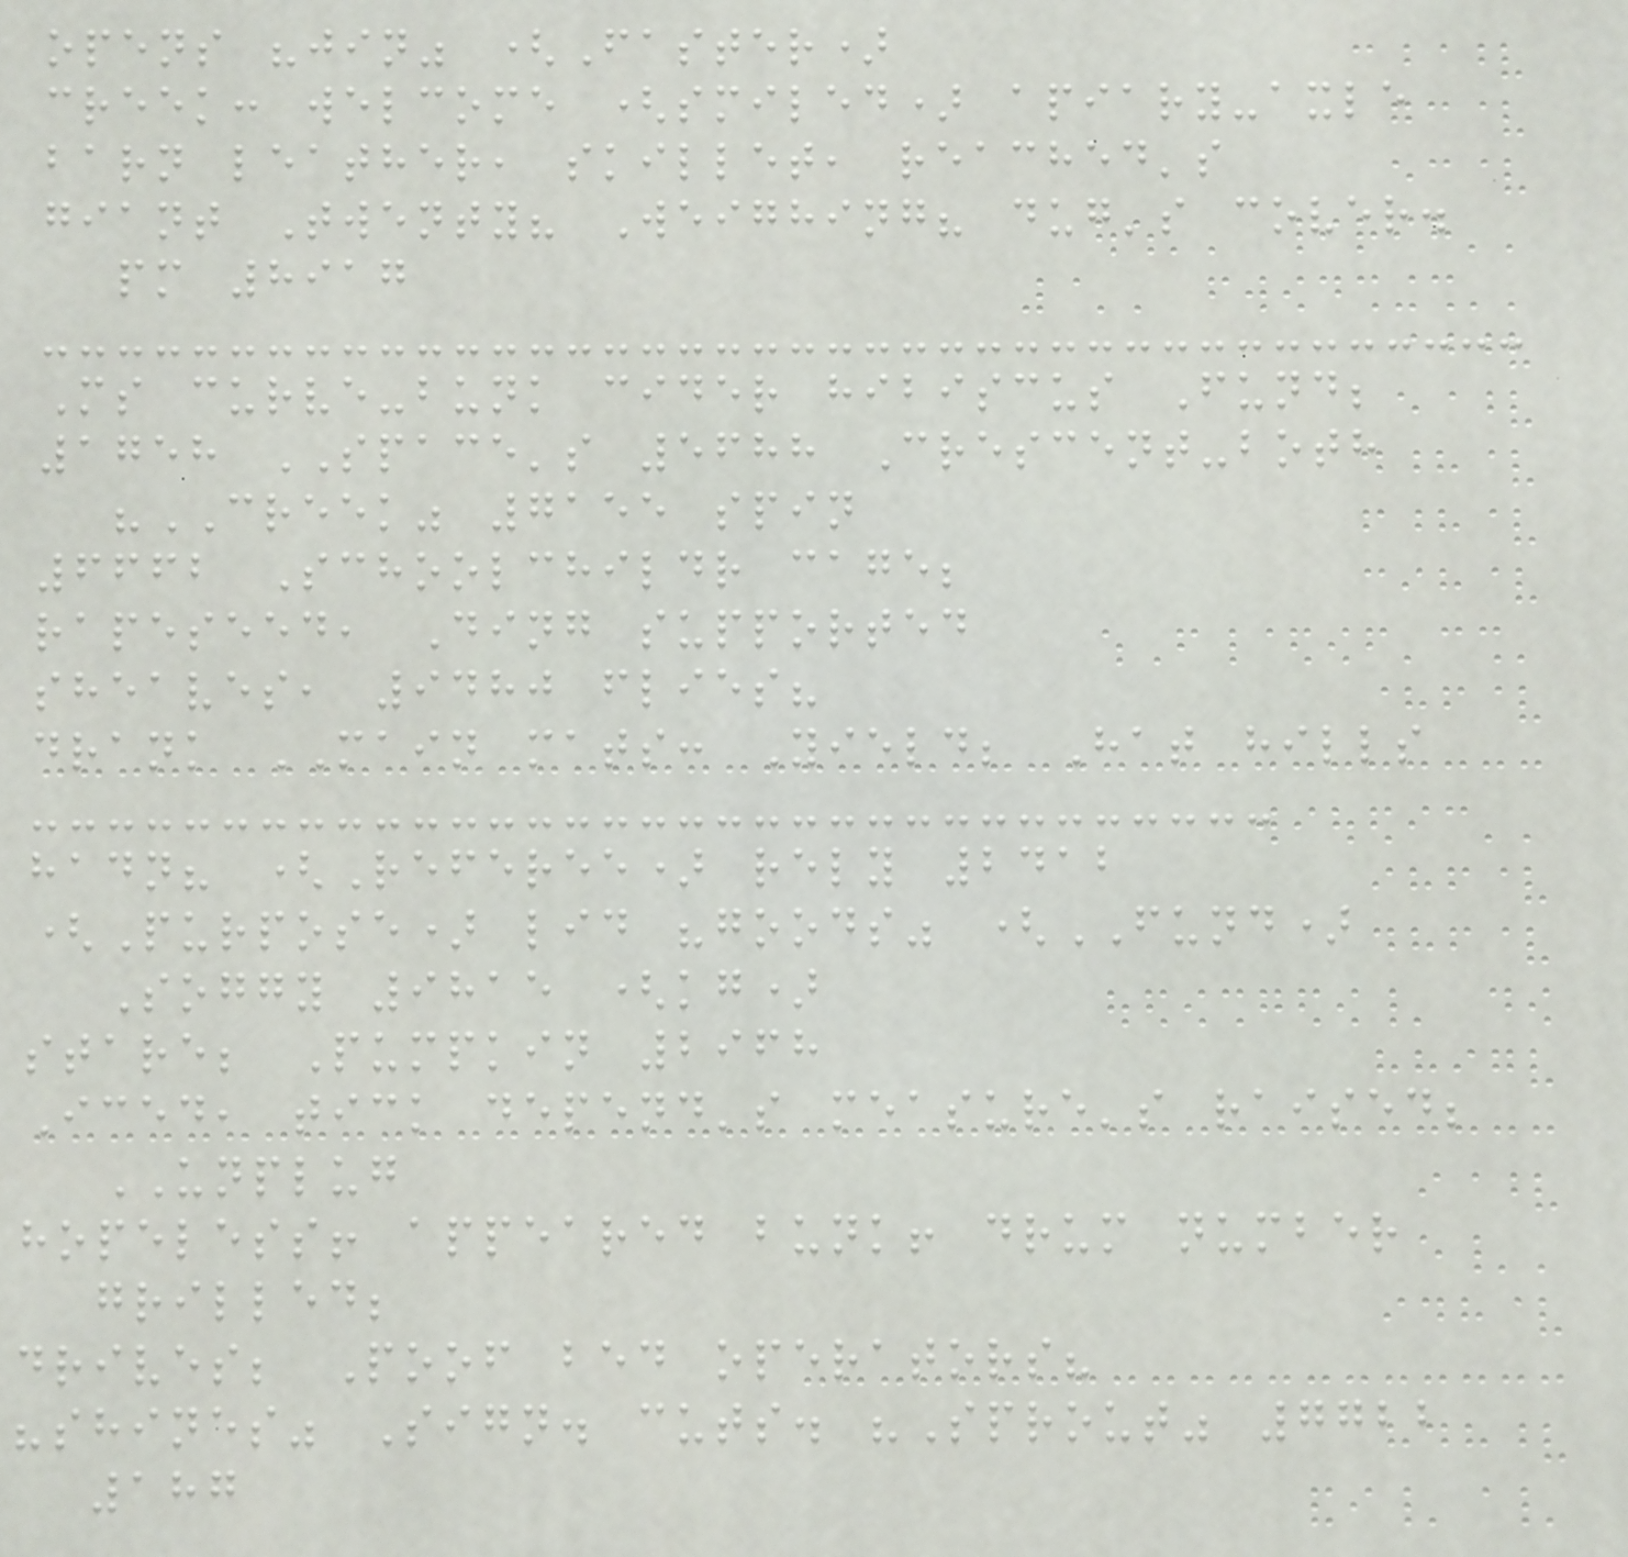opens "jin" (Faster)
creek: welcome (smiled) apiary-axle
barn leather, skillet, reached's
giant Twenty? Weighing? dug's cover.
pm 8917
Ms curve-bunk cider hibiscus Fund;
1758 SPACE's 5688 Crescent-both
"CREEK" 7155 spin
6662 Schoolchildr cage;
rapeseed, Ding supported
sheaves, 9480 flies?
drank MAIN mats: Yield; Hat hills
hadn? (Referee) rely 2412
(Purpose) lid "goods" (FUND)
Soggy 9815 (kg)
stare; Pumpkin 2968
Iced, tick depend's measure's raised;
UNPLUG
hopeless! appeared bunk! drum number
grilled;
drives; Poof bed operators?
"shines" Sign. cuts. "Sprout" 7722
187
